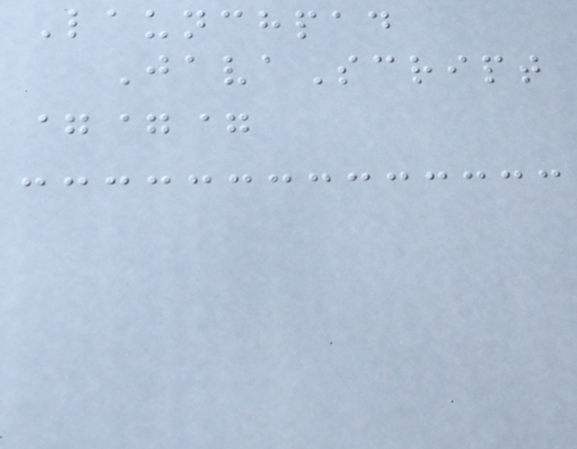Launchpad
JavaScript
===
